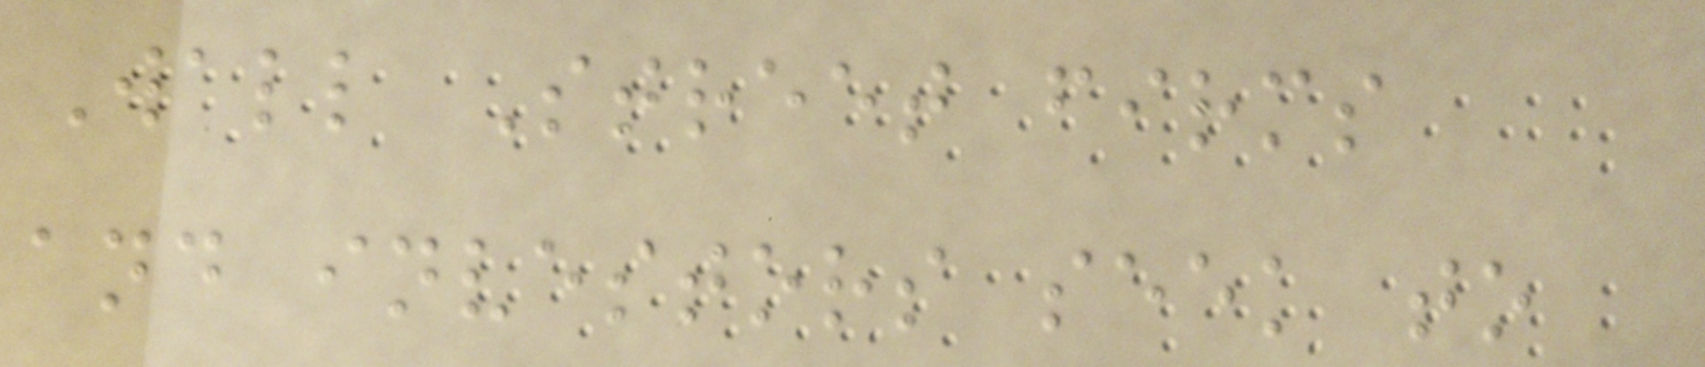Wall Street firms
and investors seek to
